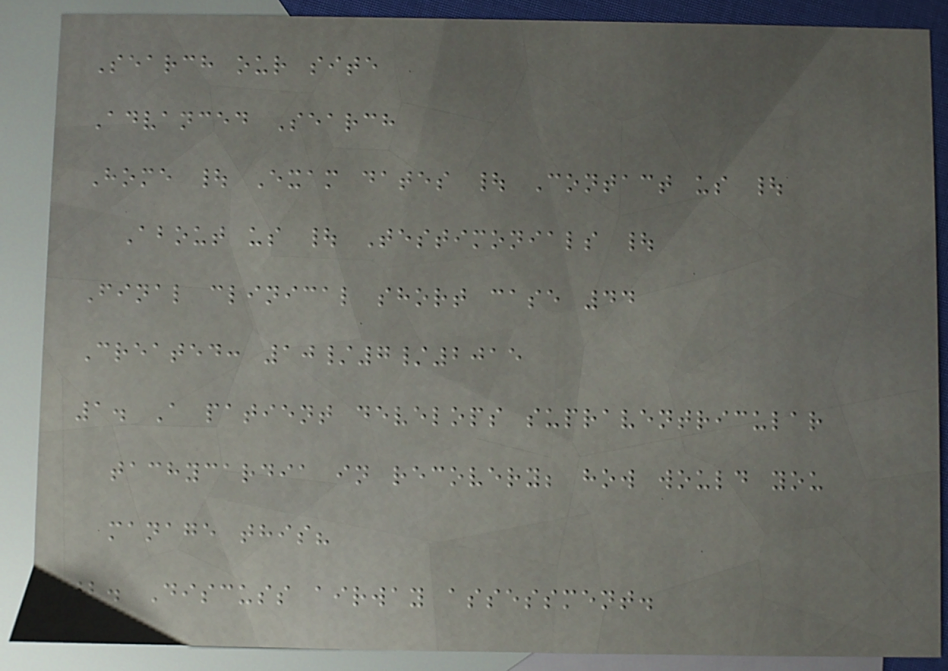Search our site
Advanced Search
Home | Exam dates | Contact us |
About us | Testimonials |
Final clinical short case 44
Created: 10/7/2015
1. A patient develops supraventricular
tachycardia in recovery; how would you
manage this?
2. Discuss airway assessment.
